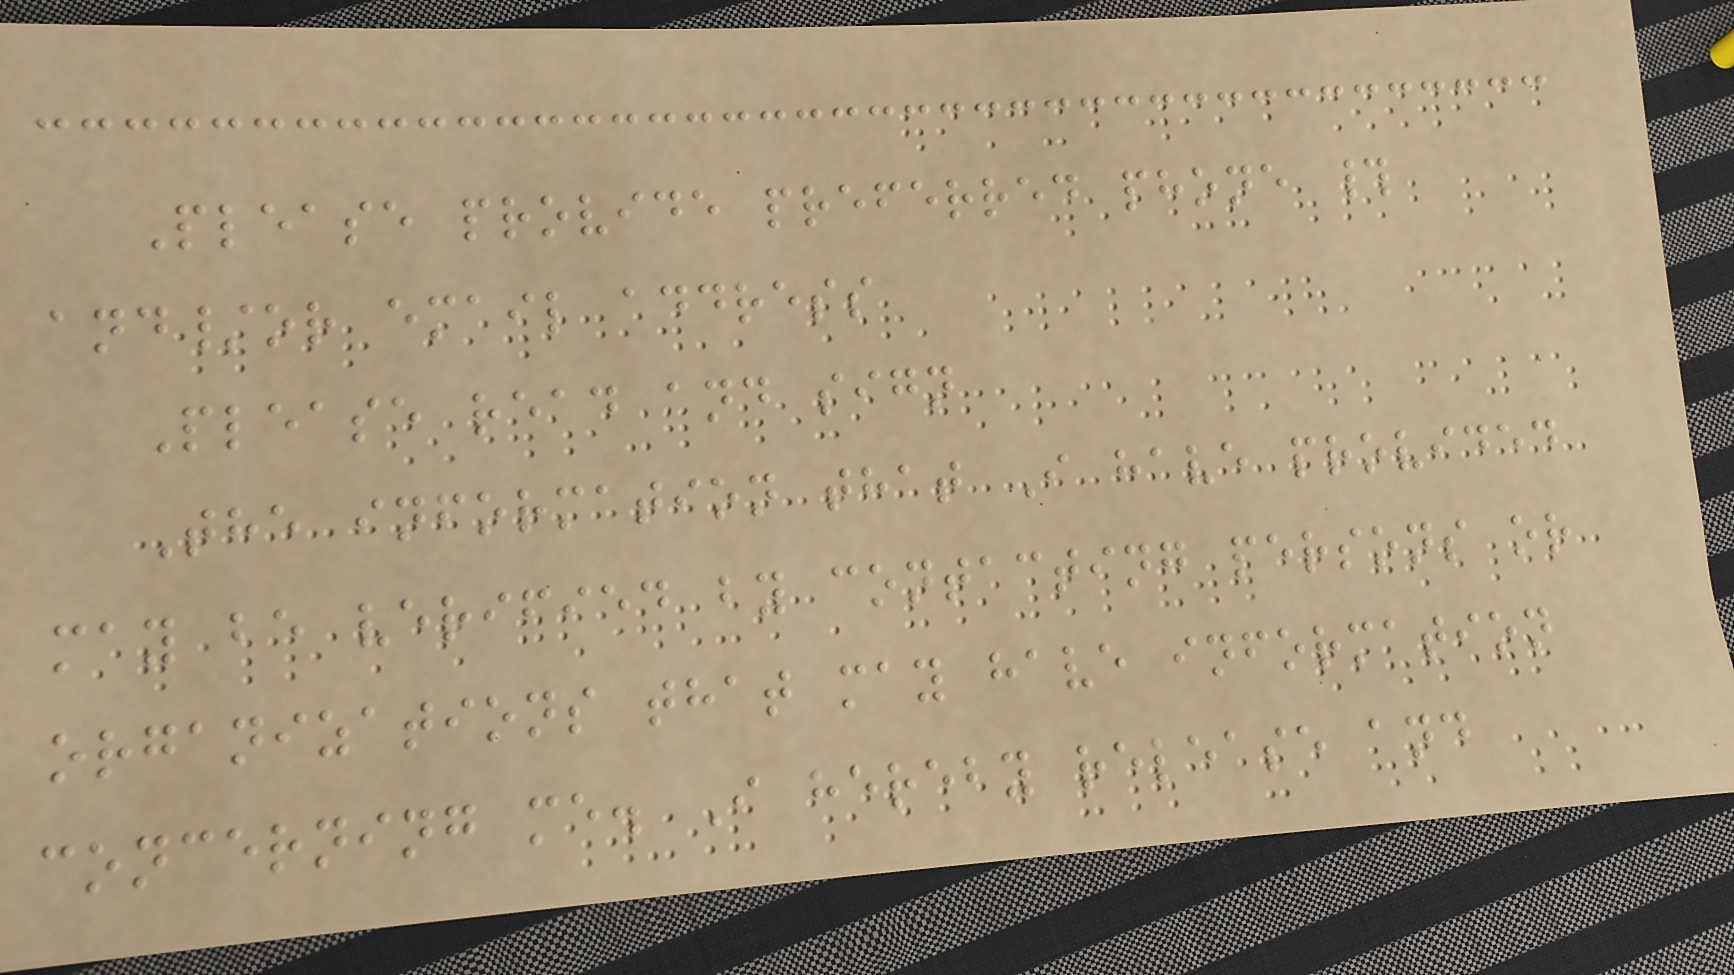Please provide preferred phone #
and/or email address
Please read and sign
The information that I have provided
may be verified by contacting persons or
organizations that may have information
concerning me. I hereby release and
